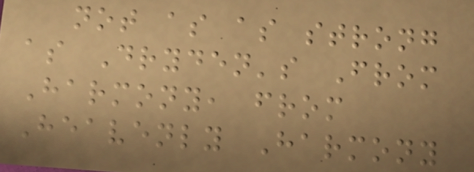not as as strong
as Dryden's From
Harmony, from
Heavenly Harmony
